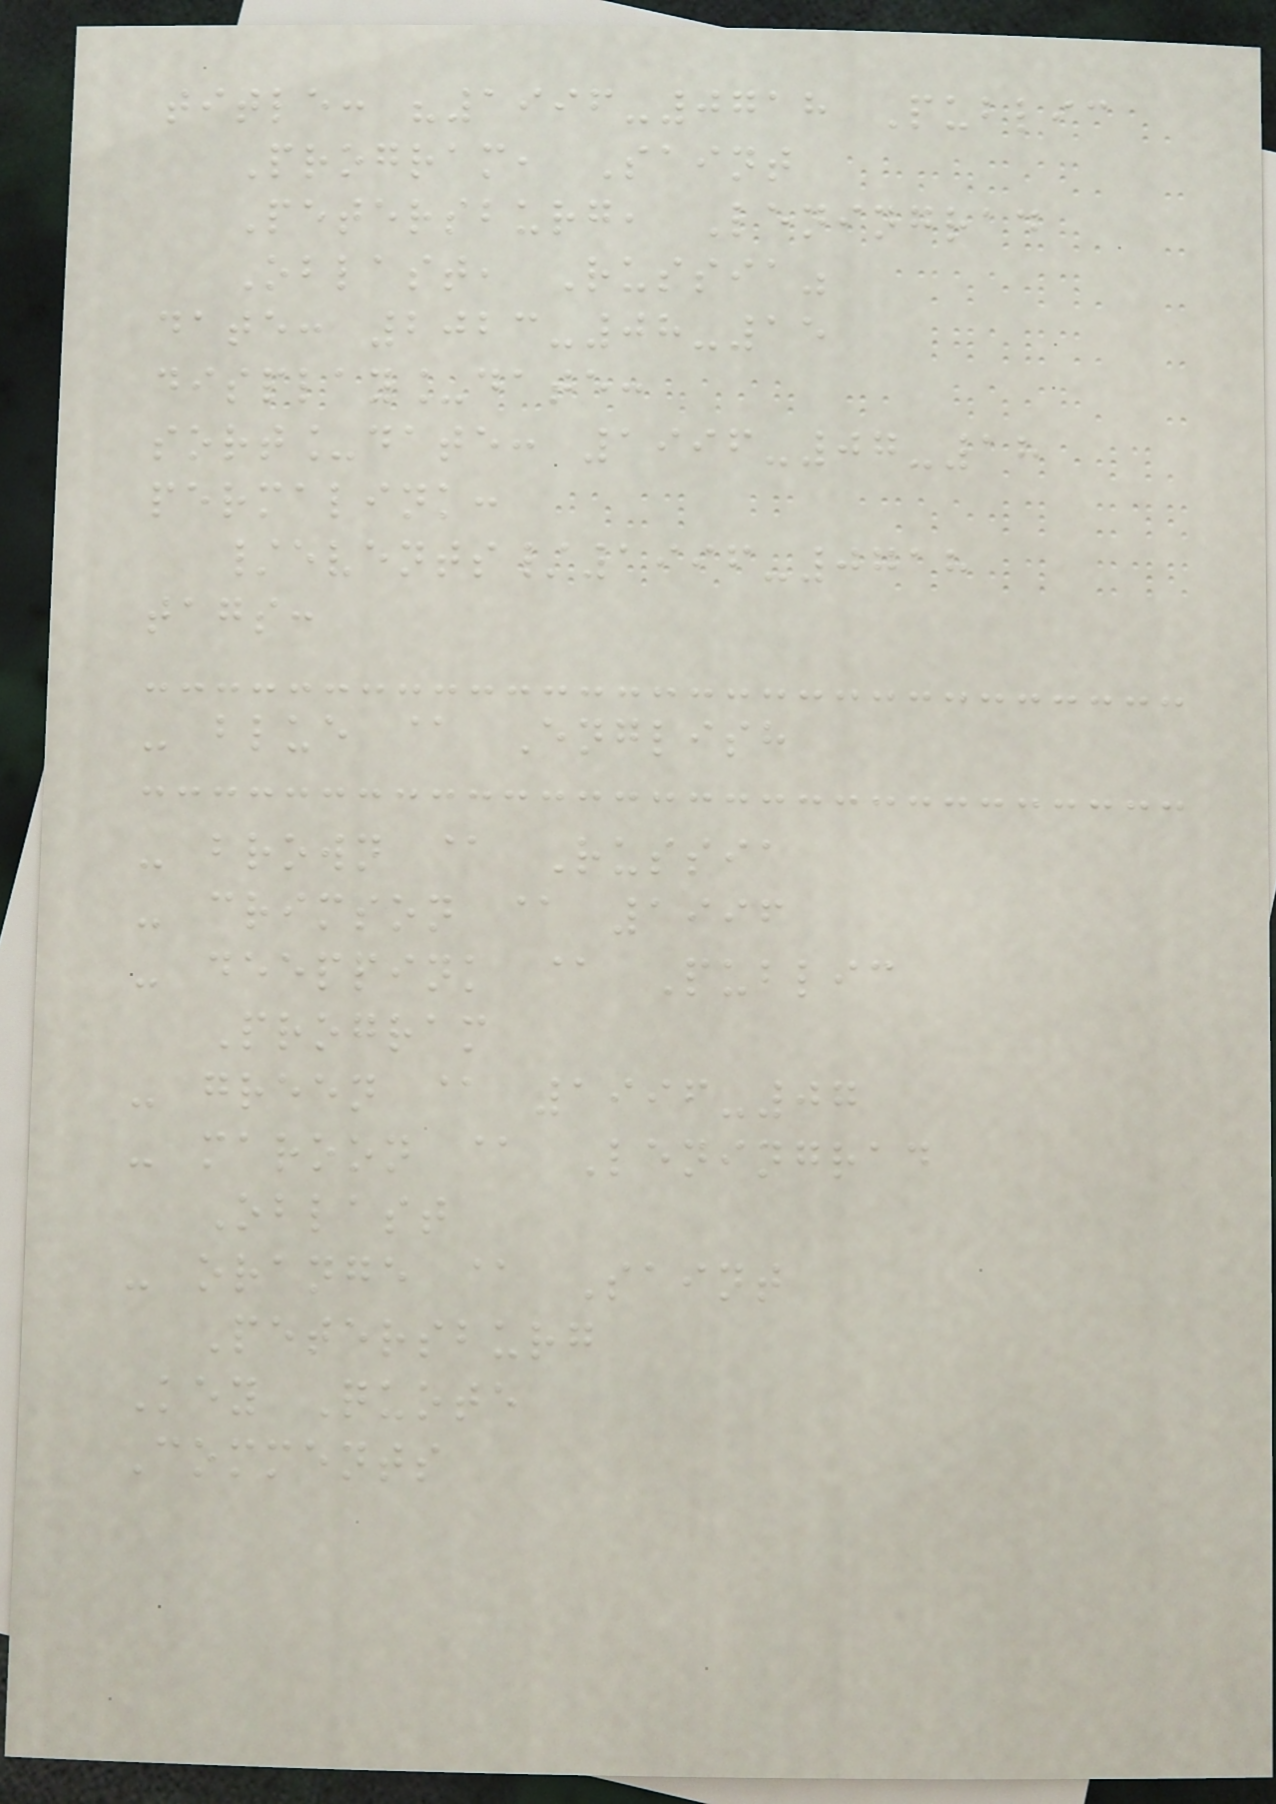title: "1996-0718 Public
Program, Saint
Petersburg, Leningrad
Oblast, Russia"
date: 2023-08-15
display_date:
sort_date: 1996-07-18
permalink:
/events/1996-0718
tags:
- blue @ English
- brown @ Russia
- crimson @ 1996
- deeppink @ Public
Program
- green @ 1996-07
- maroon @ Leningrad
Oblast
- orange @ Saint
Petersburg
Key Quote
Comments
